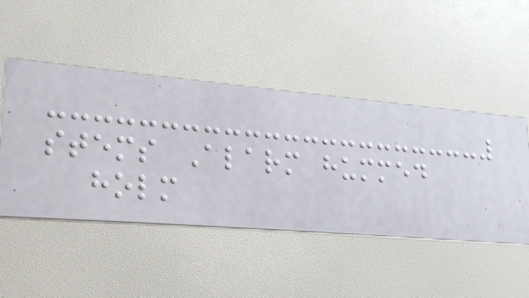stems Alarm hummed
holm
